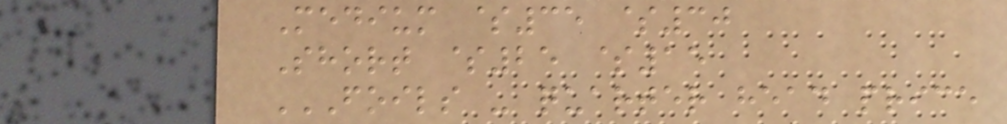Medium $35 $30
Short $25 $15
FOILS - QUARTER HEAD PRICE
